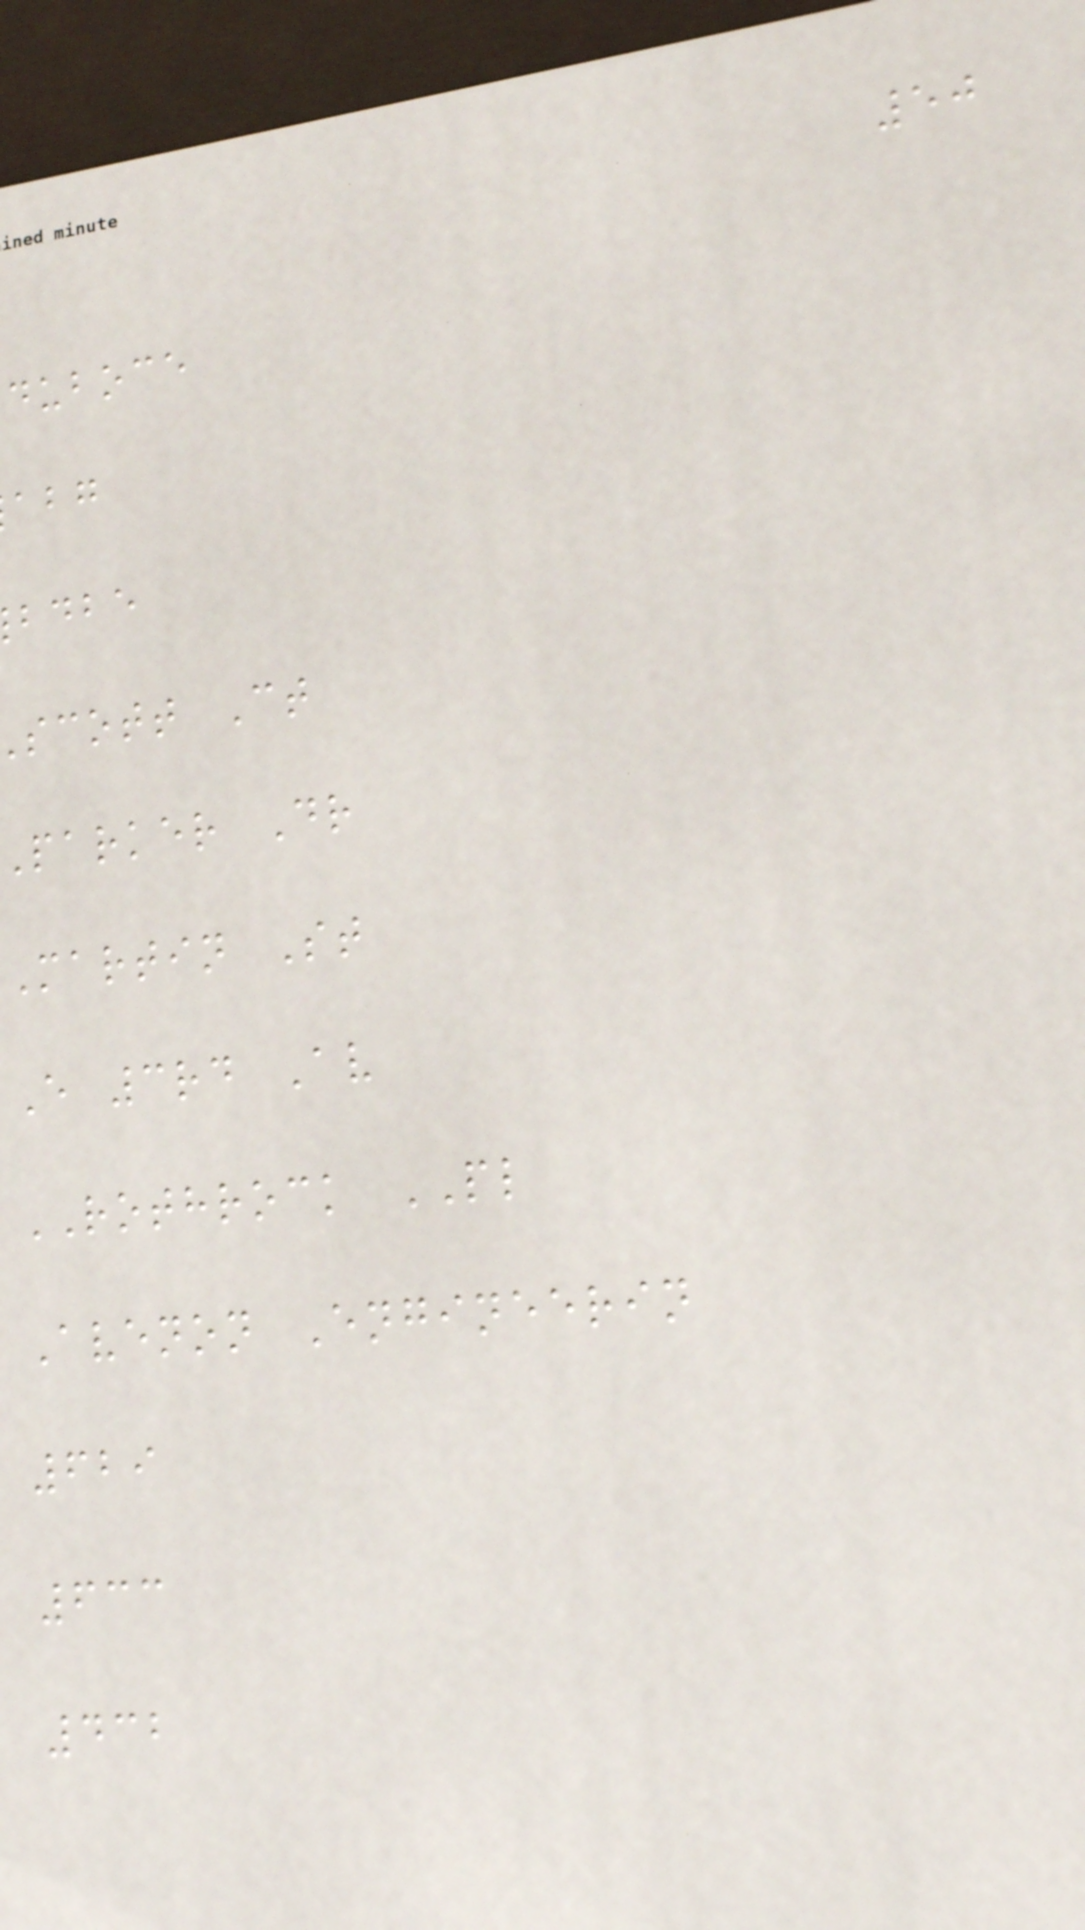50
duboce
bdbe
scott Ct
parker Dr
Martin St
E 3rd Av
ROTHROCK PL
Avenon Engineerin
629
633
432
